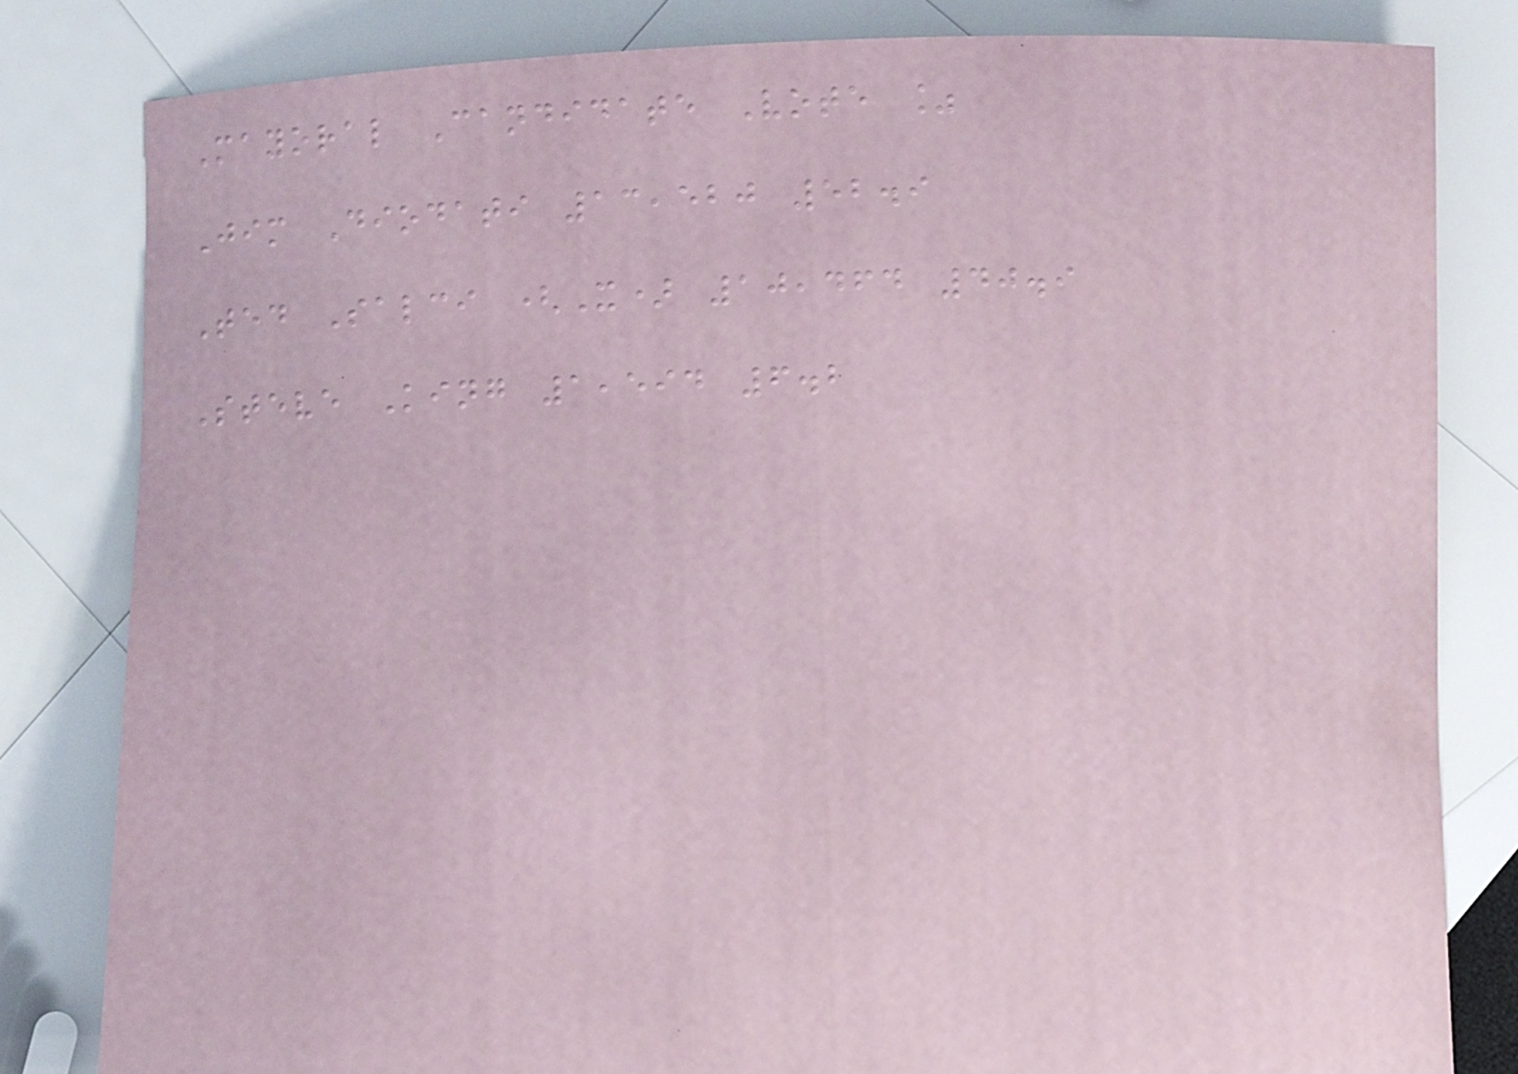Mayoral Candidate Vote %
Jim Diodati 13,520 52.9
Ted Salci (X) 10,464 40.9
Steve King 1,594 6.2
